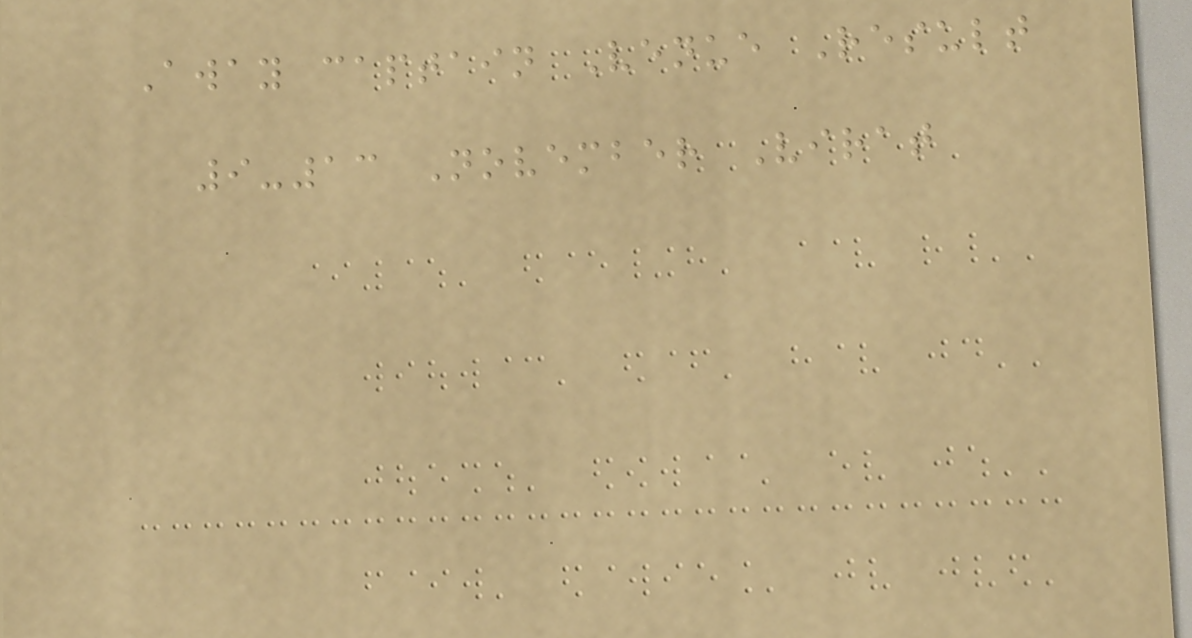Away captain Venue Result
9-13 November Virat
